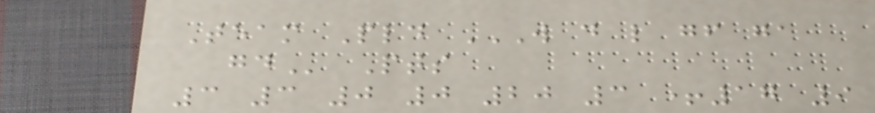Team Pld W D L GF GA
GD Pts
3 3 0 0 20 3 +17 9
